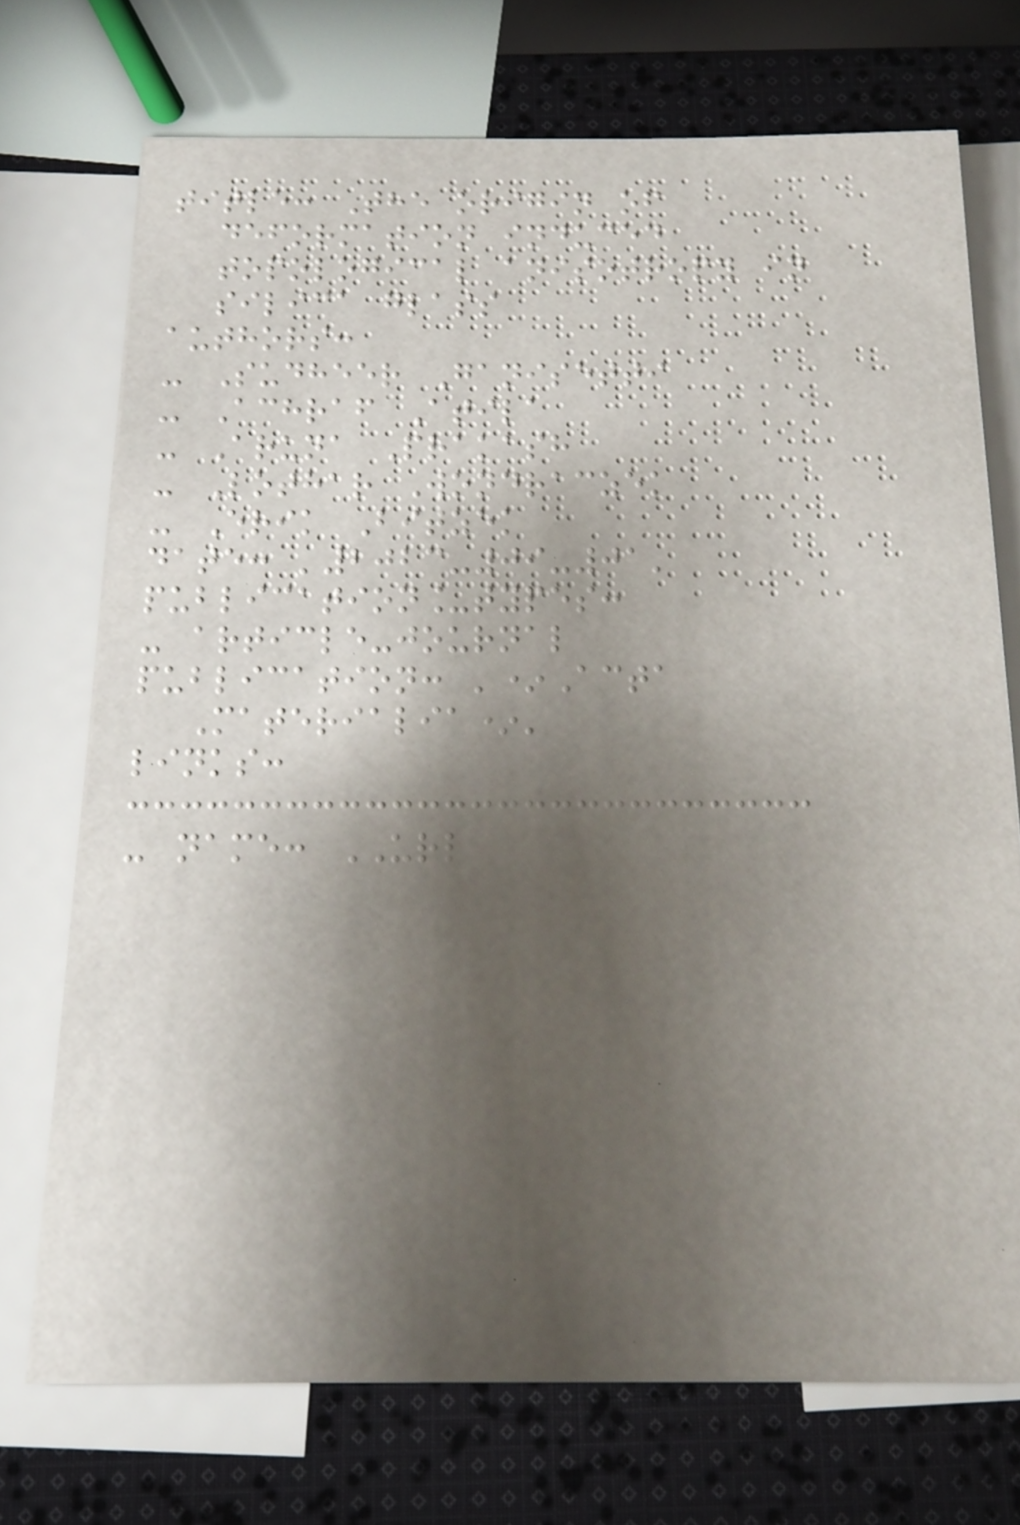title: The origin of
deformation induced
topological anisotropy in
silica glass
authors:
- Sudheer Ganisetti
- Achraf Atila
- Aruna Prakash
- Lothar Wondraczek
- Erik Bitzek
date: '2023-09-01'
publication_types:
- article-journal
publication: '*Acta
Materialia*'
links:
- name: URL
